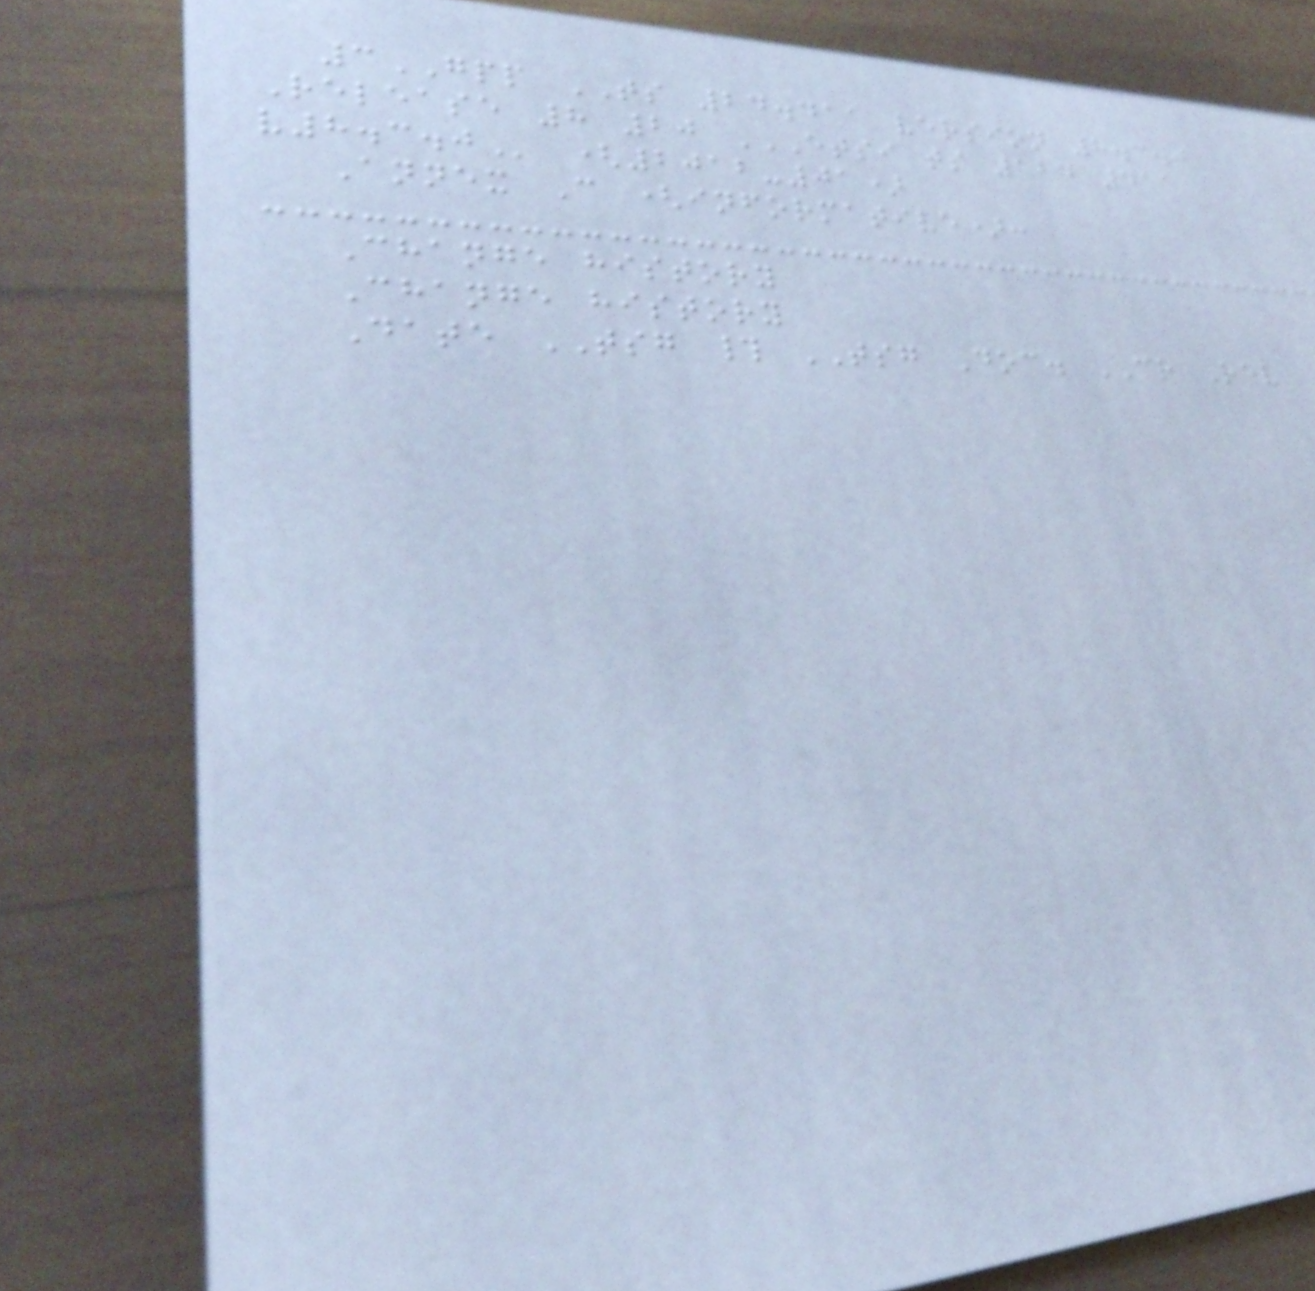3GPP TS 24.411 version 8.3.0
Release 8 20 ETSI TS 124 411
V8.3.0 (2012-01)
Annex C (informative):
Change history
Change history
Date TSG # TSG Doc. CR Rev
